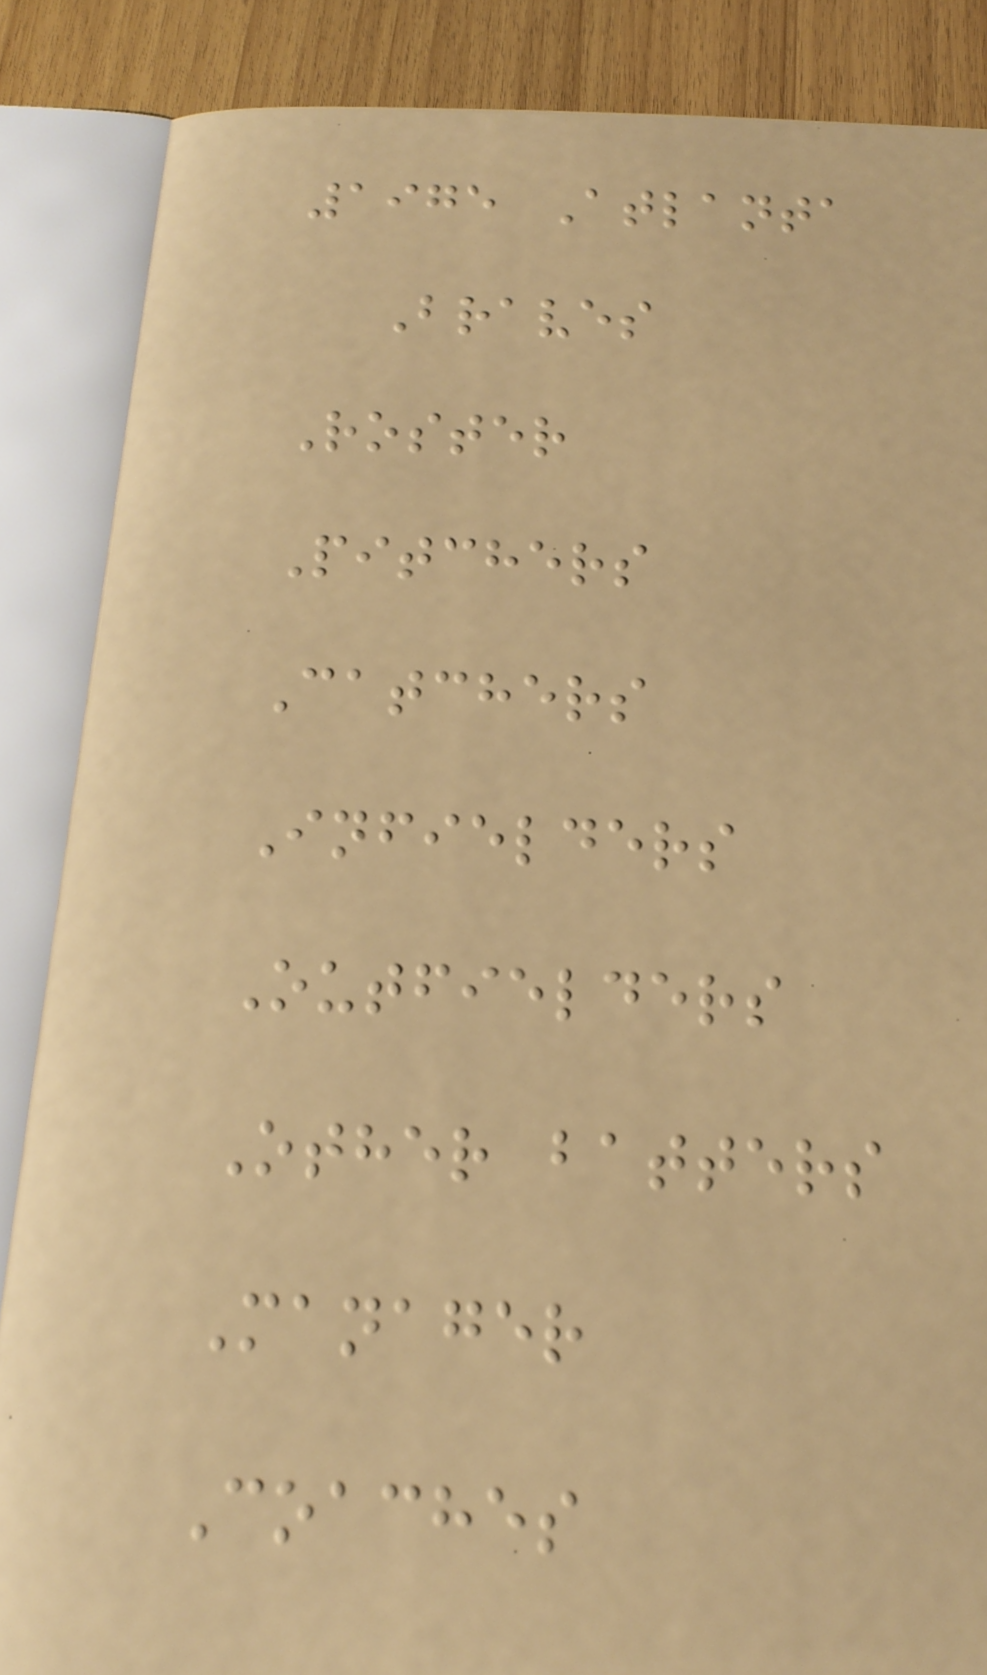1975 Atlanta
Braves
Roster
Pitchers
Catchers
Infielders
Outfielders
Other batters
Manager
Coaches
